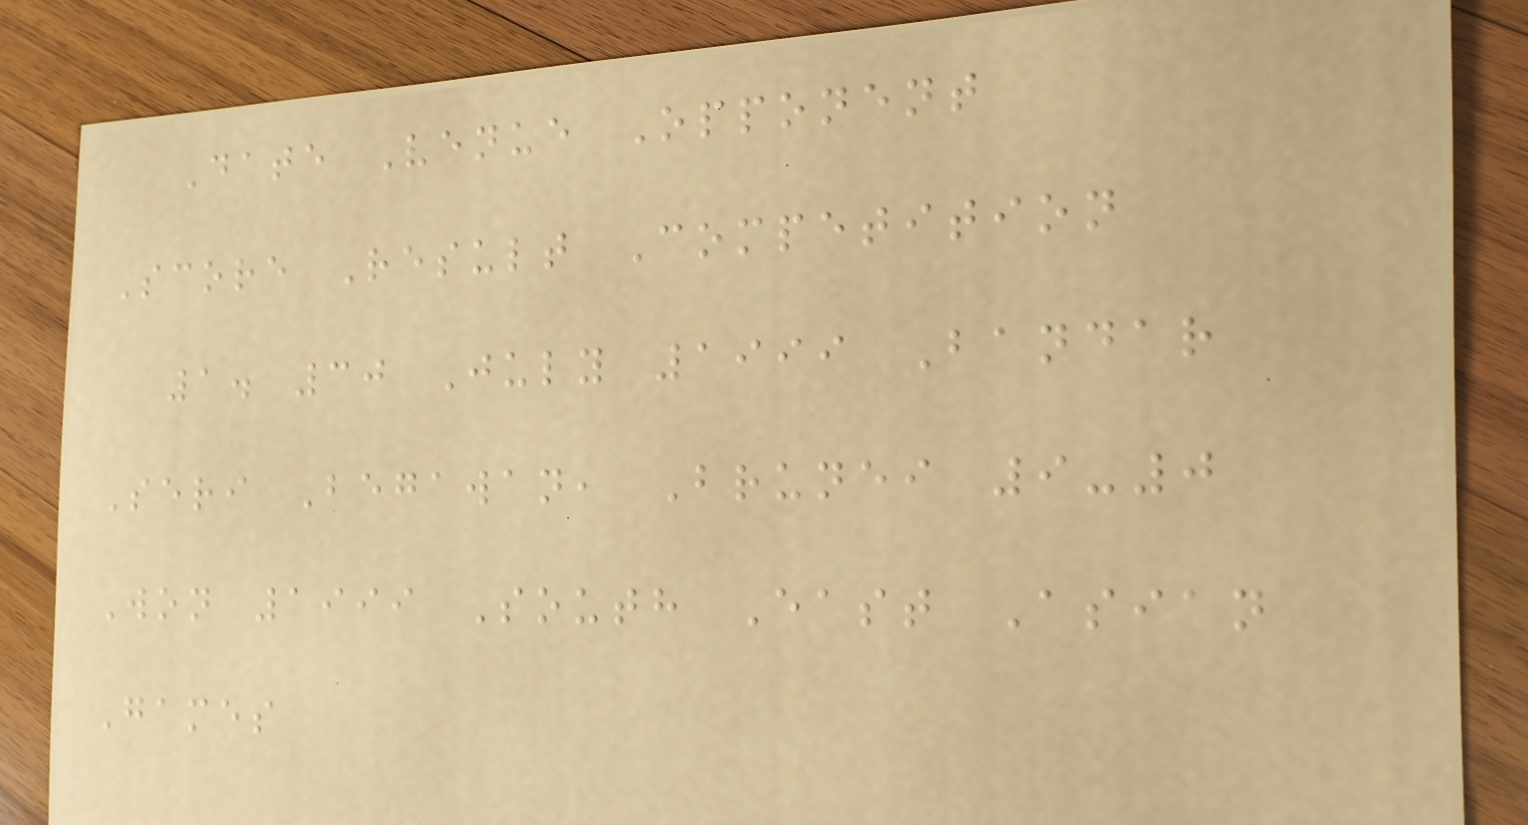Date Venue Opponent
Score Result Competition
1. 30 July 1999 Bandar
Seri Begawan, Brunei 9-0
Won 1999 South East Asian
Games
